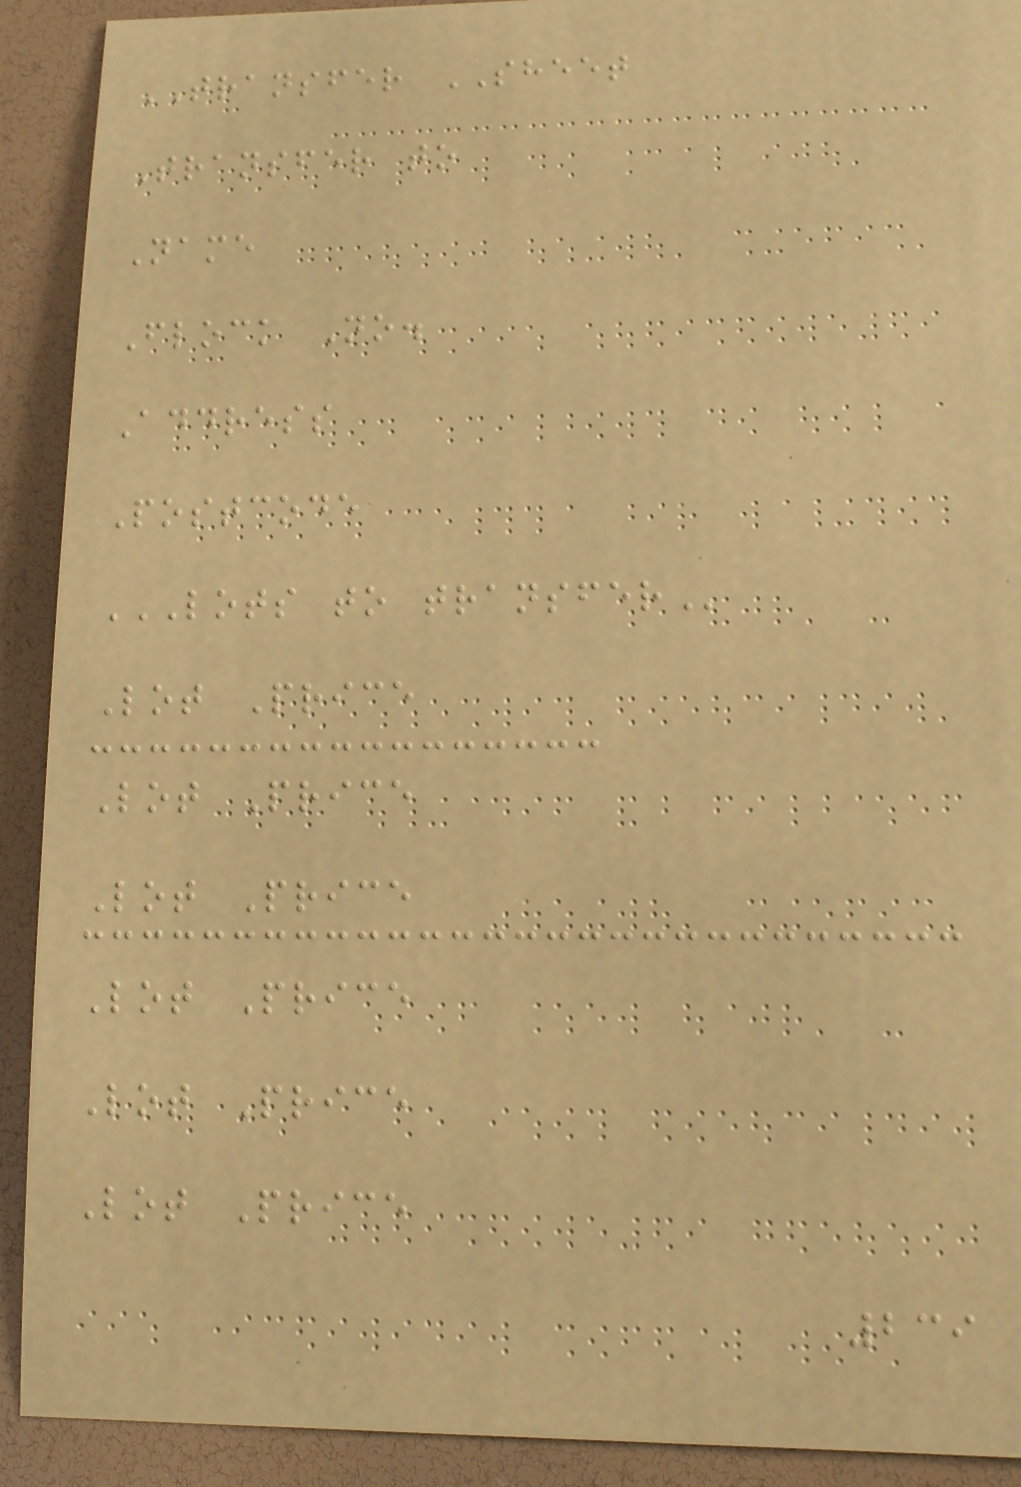TRANSFER SHEET
Transfer to
Name
Flock No.
Address
Postcode
LOTS TO TRANSFER
Lot Price
Lot Price
Lot Price
Lot Price
Lot Price
Lot Price
239
